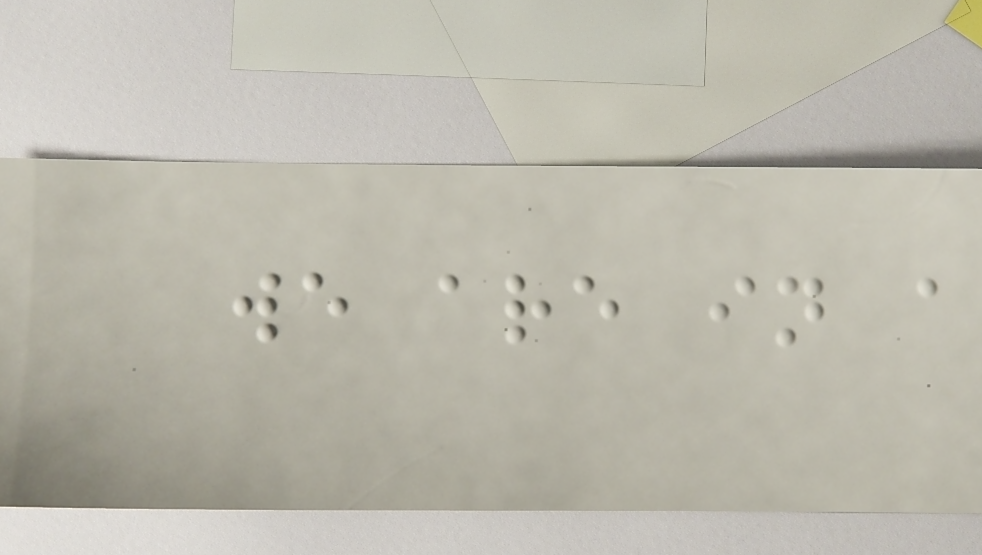we are in a
